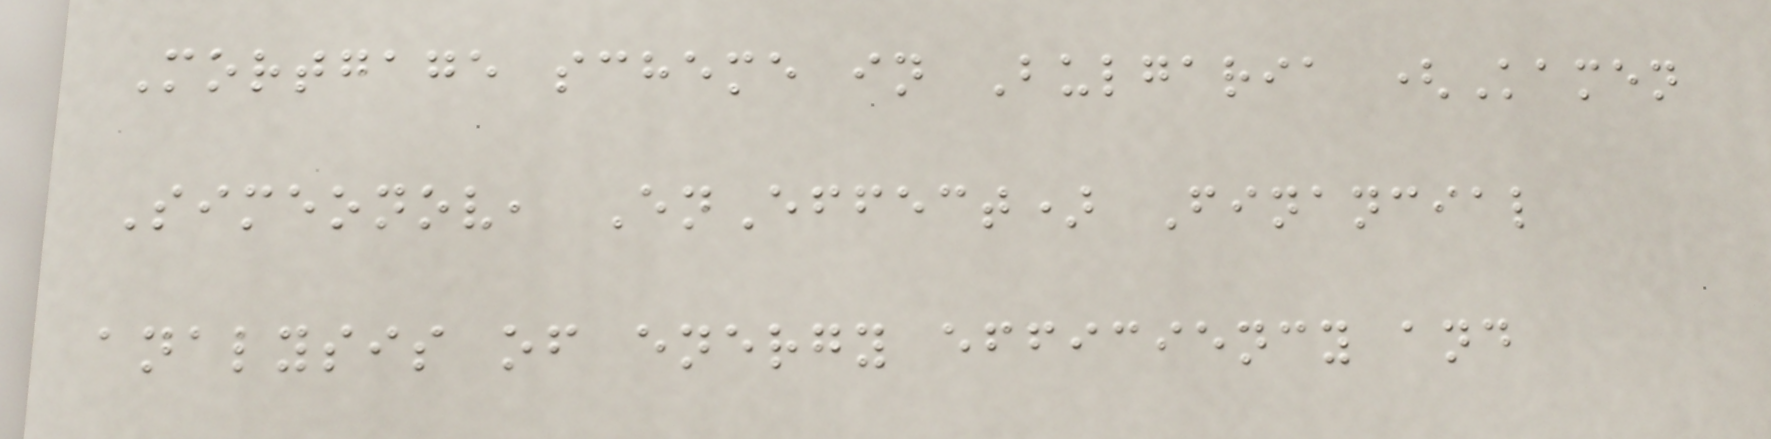Mortgage scheme in Bulgaria (Kamen
Simeonov, EnEffect) Financial
analysis of energy efficiency and
